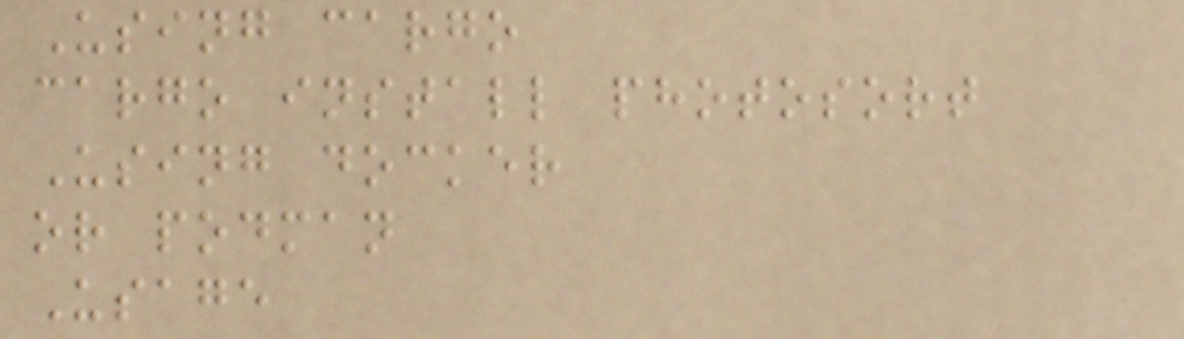Using cargo
cargo install photosort
Using docker
or podman
Usage
